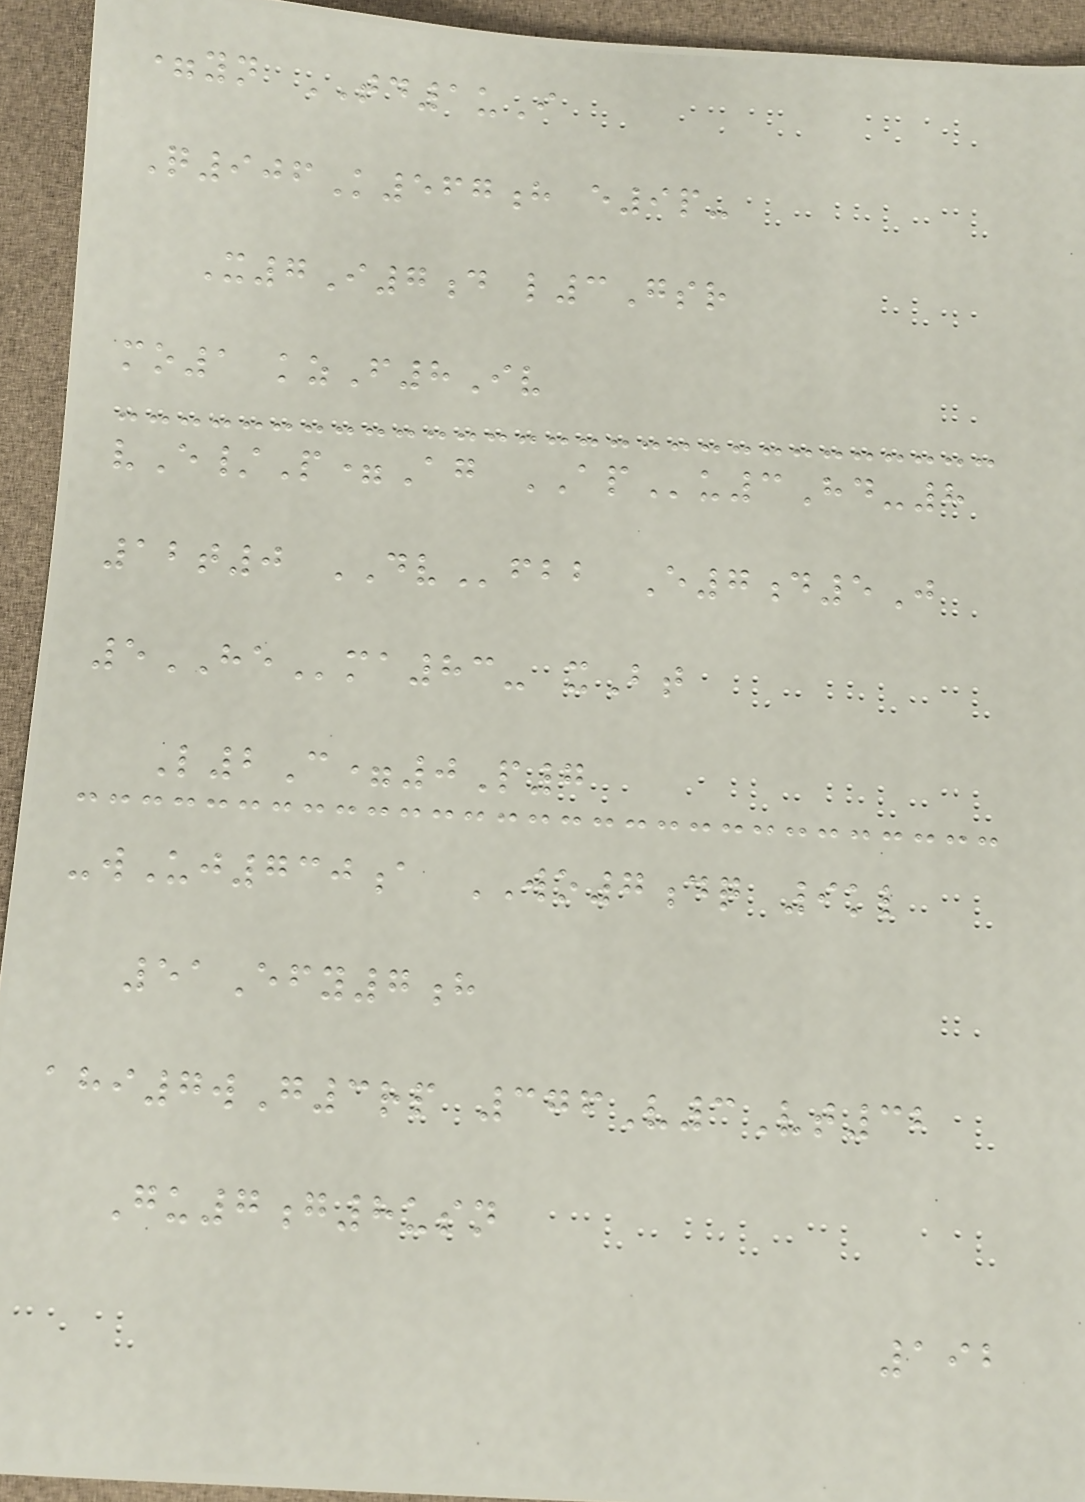=yn TD1uI
Q906K567h e9p-
X7I7d l3Gsr
mo1 kzF8Iv
vE/P=Ag APu3Hd-8
12t0 DVfbb E7d5J
5HEma83- xBt
L2C=0P7
-wUj730a WO7dq 9kl
51Efy7h
ahi7wG3rp 376V3Vt32
Gu7g8usn
192
